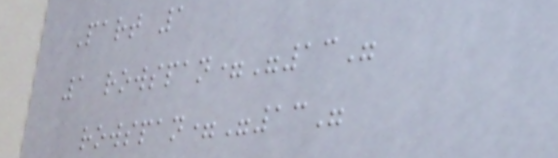Part 1
1 rowspan="13"
rowspan="13"
